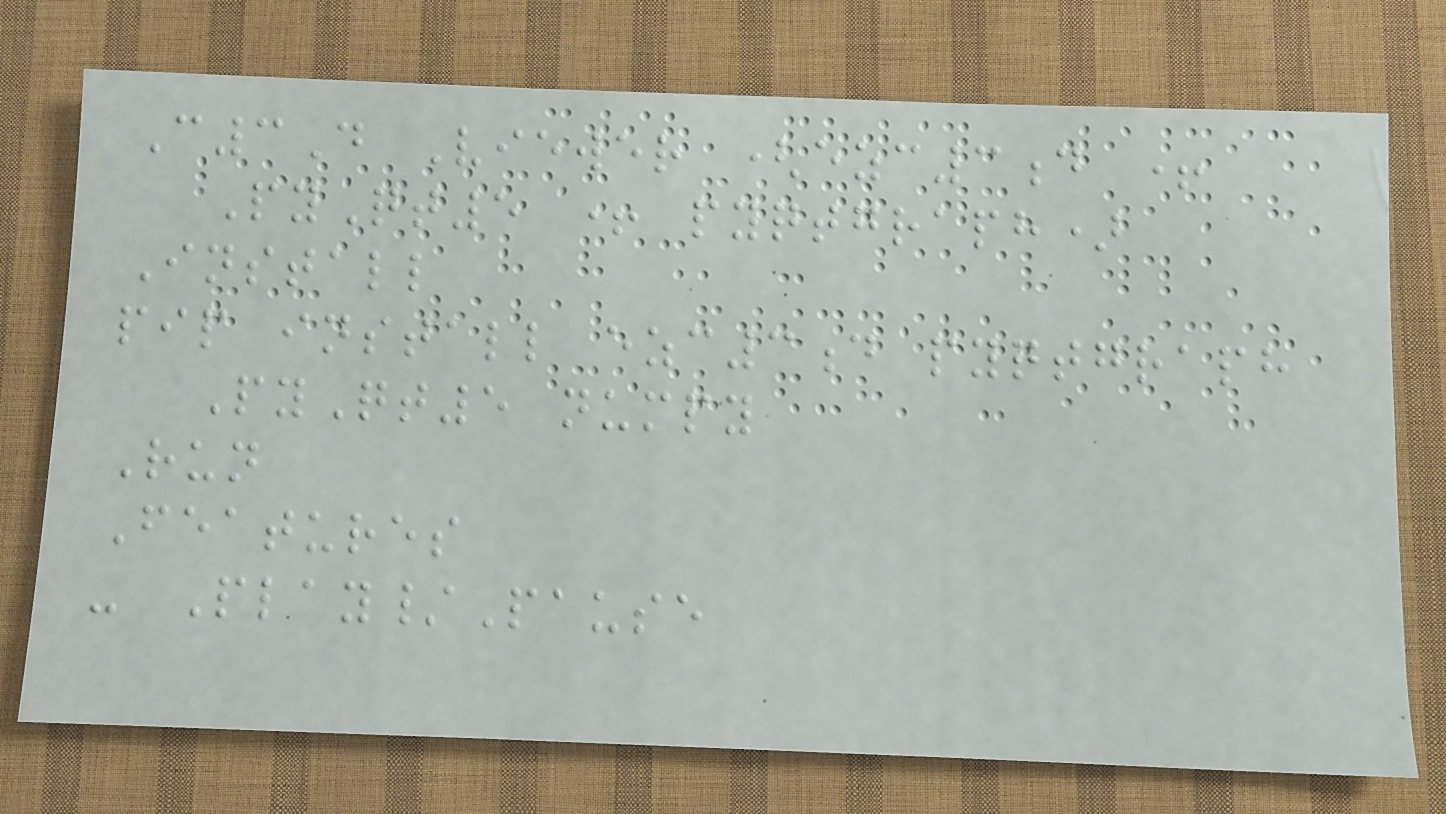C3D Viewer (ezc3d +
PyQt5 + pyqtgraph)
Install
pip install ezc3d pyqtgraph
PyQt5 numpy
Run
Features
- Play/Pause
